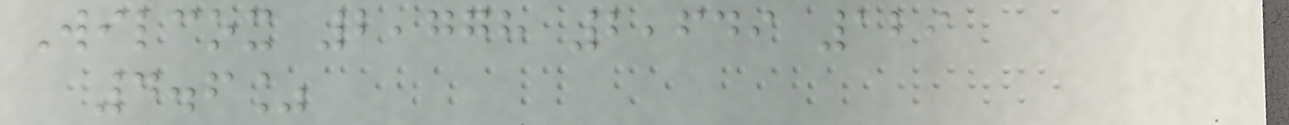Wilcox 2,778 2,649 129
4.6%
